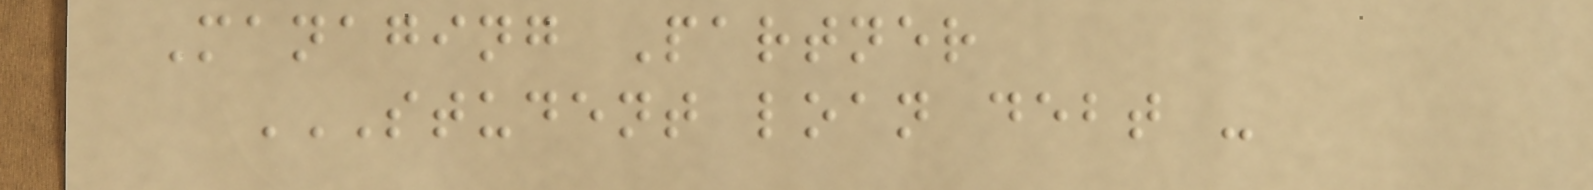Managing Partner
STUDENT LOAN DEBT -
